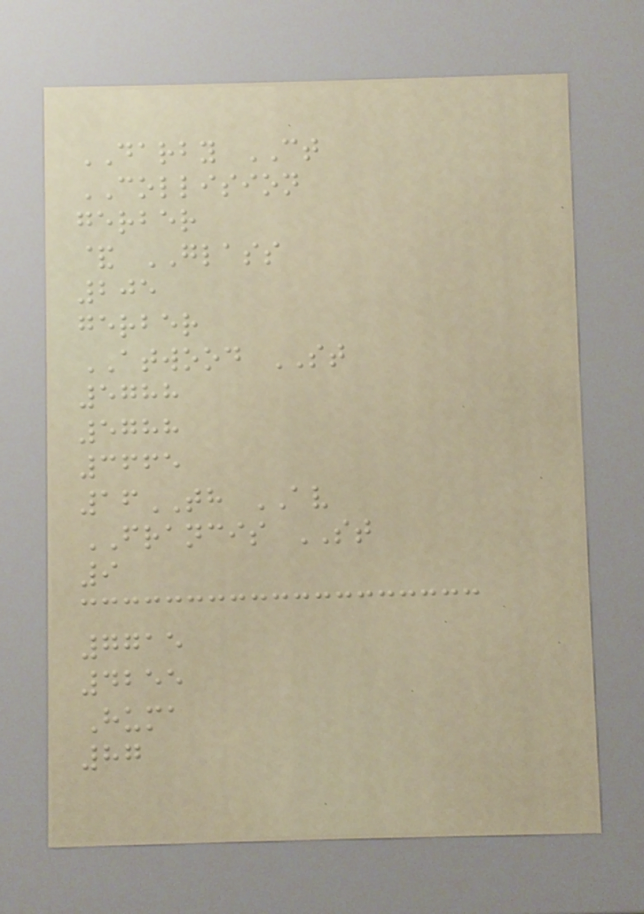DARBY CT
COLLISION
gerber
& GLASS
205
gerber
ATWOOD ST
5788
5788
3665
16TH AV
FRANCIS ST
9
7715
4255
Huma
87
